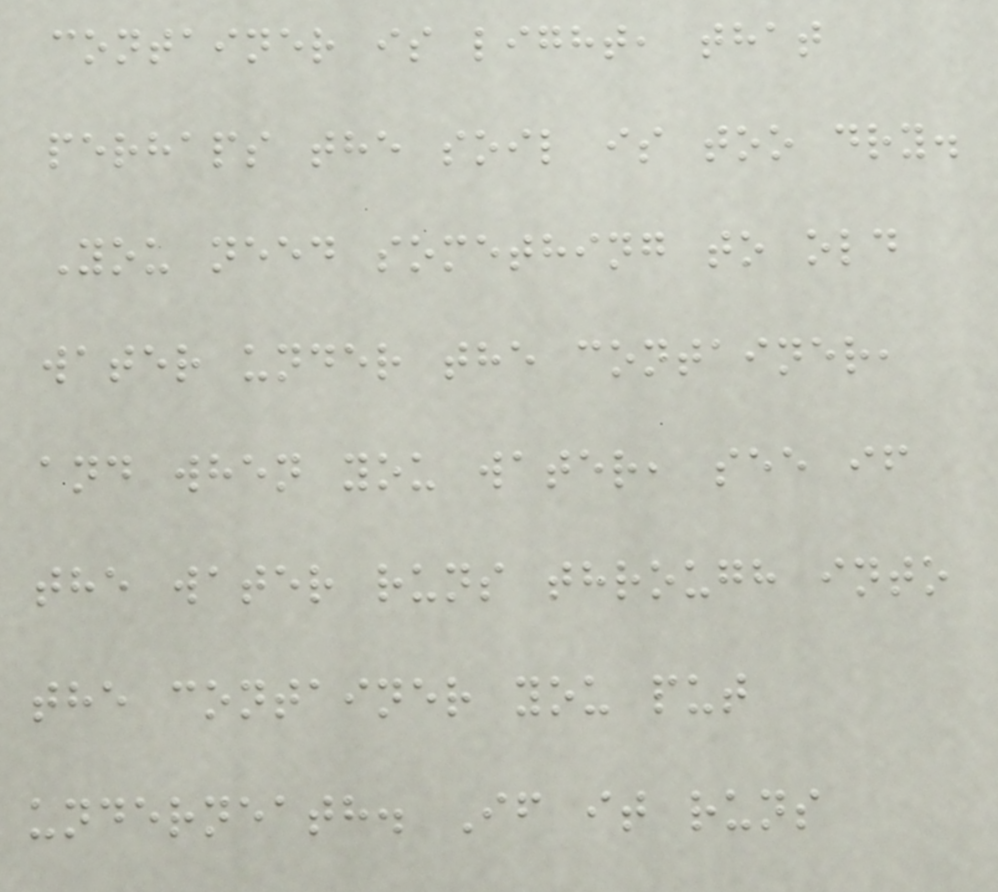container is light, that
perhaps the soil is too dry.
You need something to old
water under the container,
and when you water, see if
the water runs through into
the container you put
underneath. If it runs
